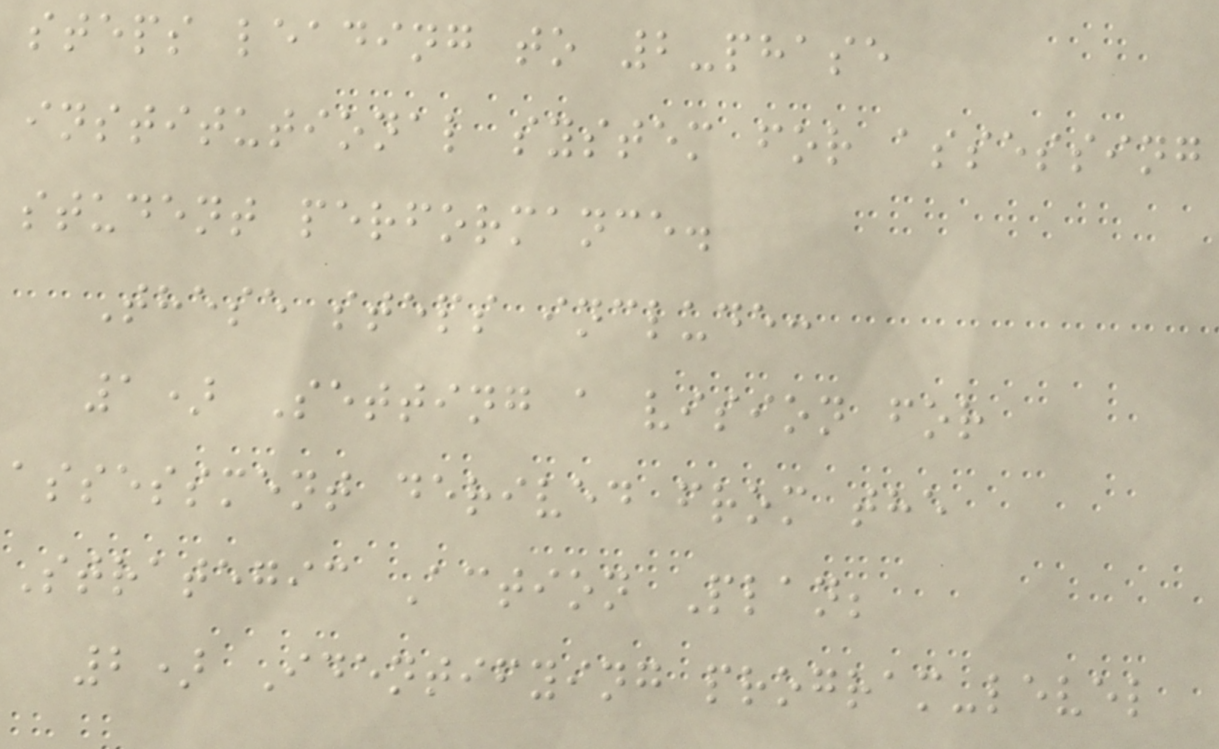steps leading to 2-phase
institutional system for assessing
student performance.
These steps include:
1) Setting a vision for
assessment derived from the
Strategic Action Plan;
2) Identifying program-level
